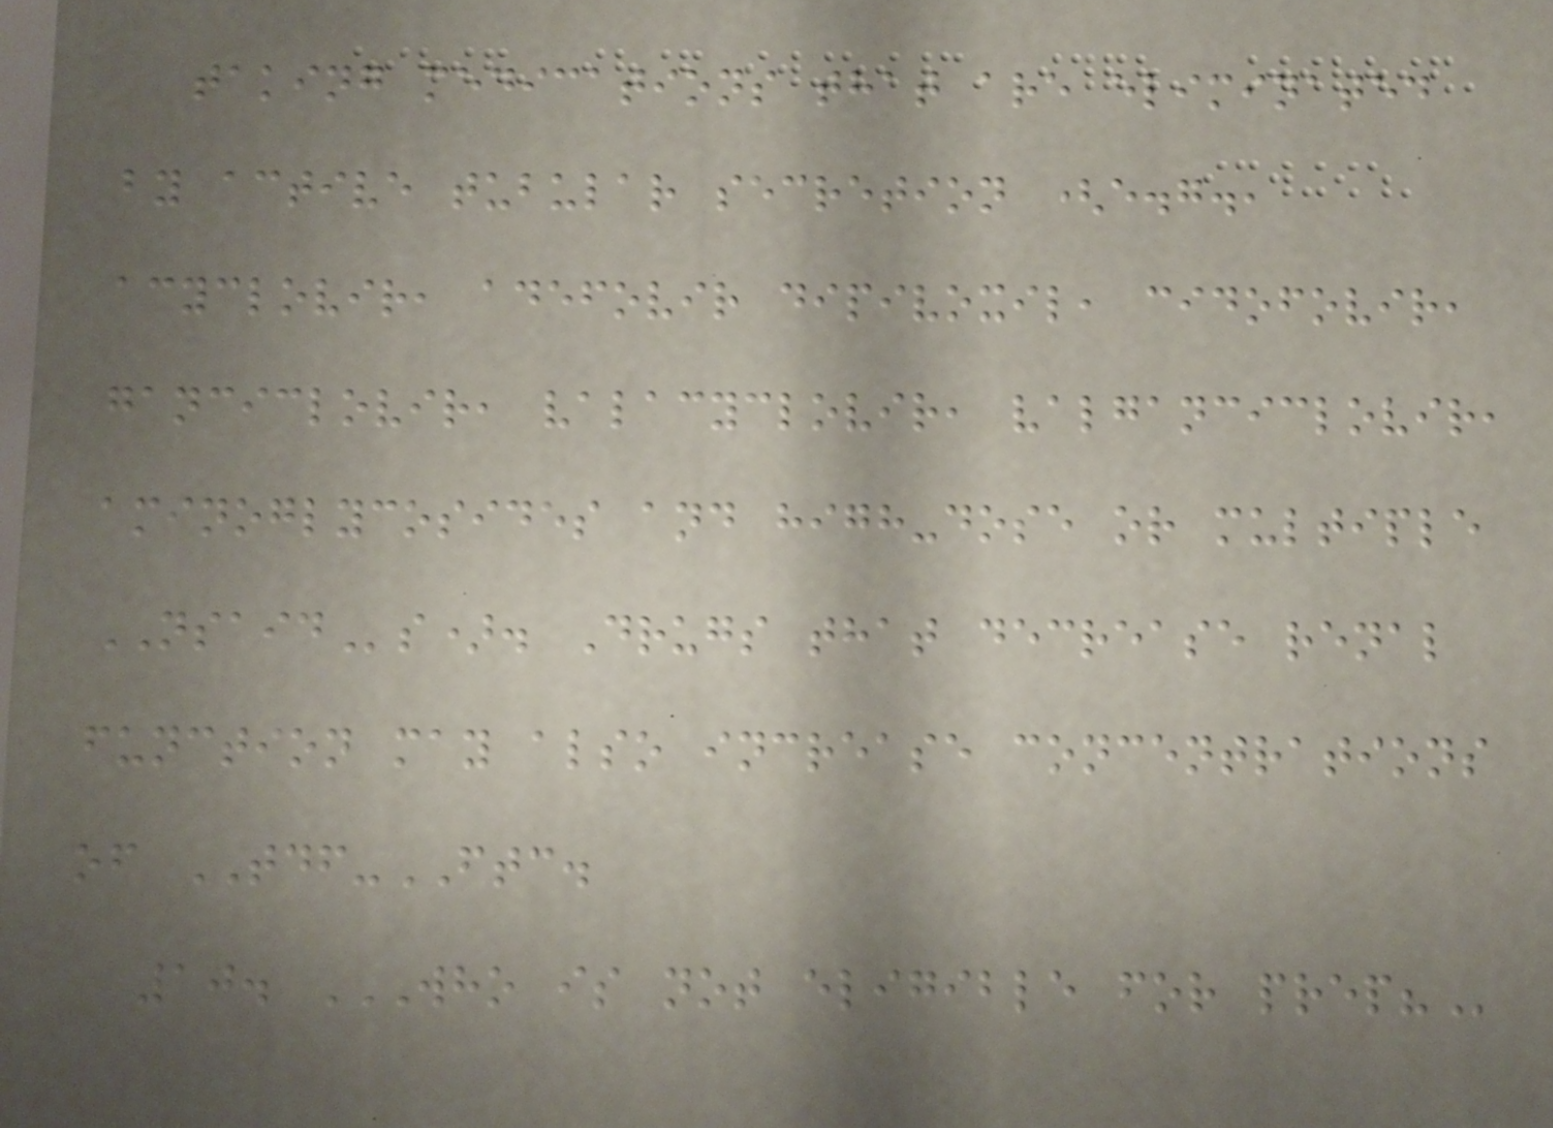taking medications that are eliminated
by active tubular secretion (e.g.,
acyclovir, adefovir dipivoxil, cidofovir,
ganciclovir, valacyclovir, valganciclovir,
aminoglycosides and high-dose or multiple
NSAIDs). Drugs that decrease renal
function may also increase concentrations
of TDF-FTC.
10. WHO IS NOT ELIGIBLE FOR PREP?
